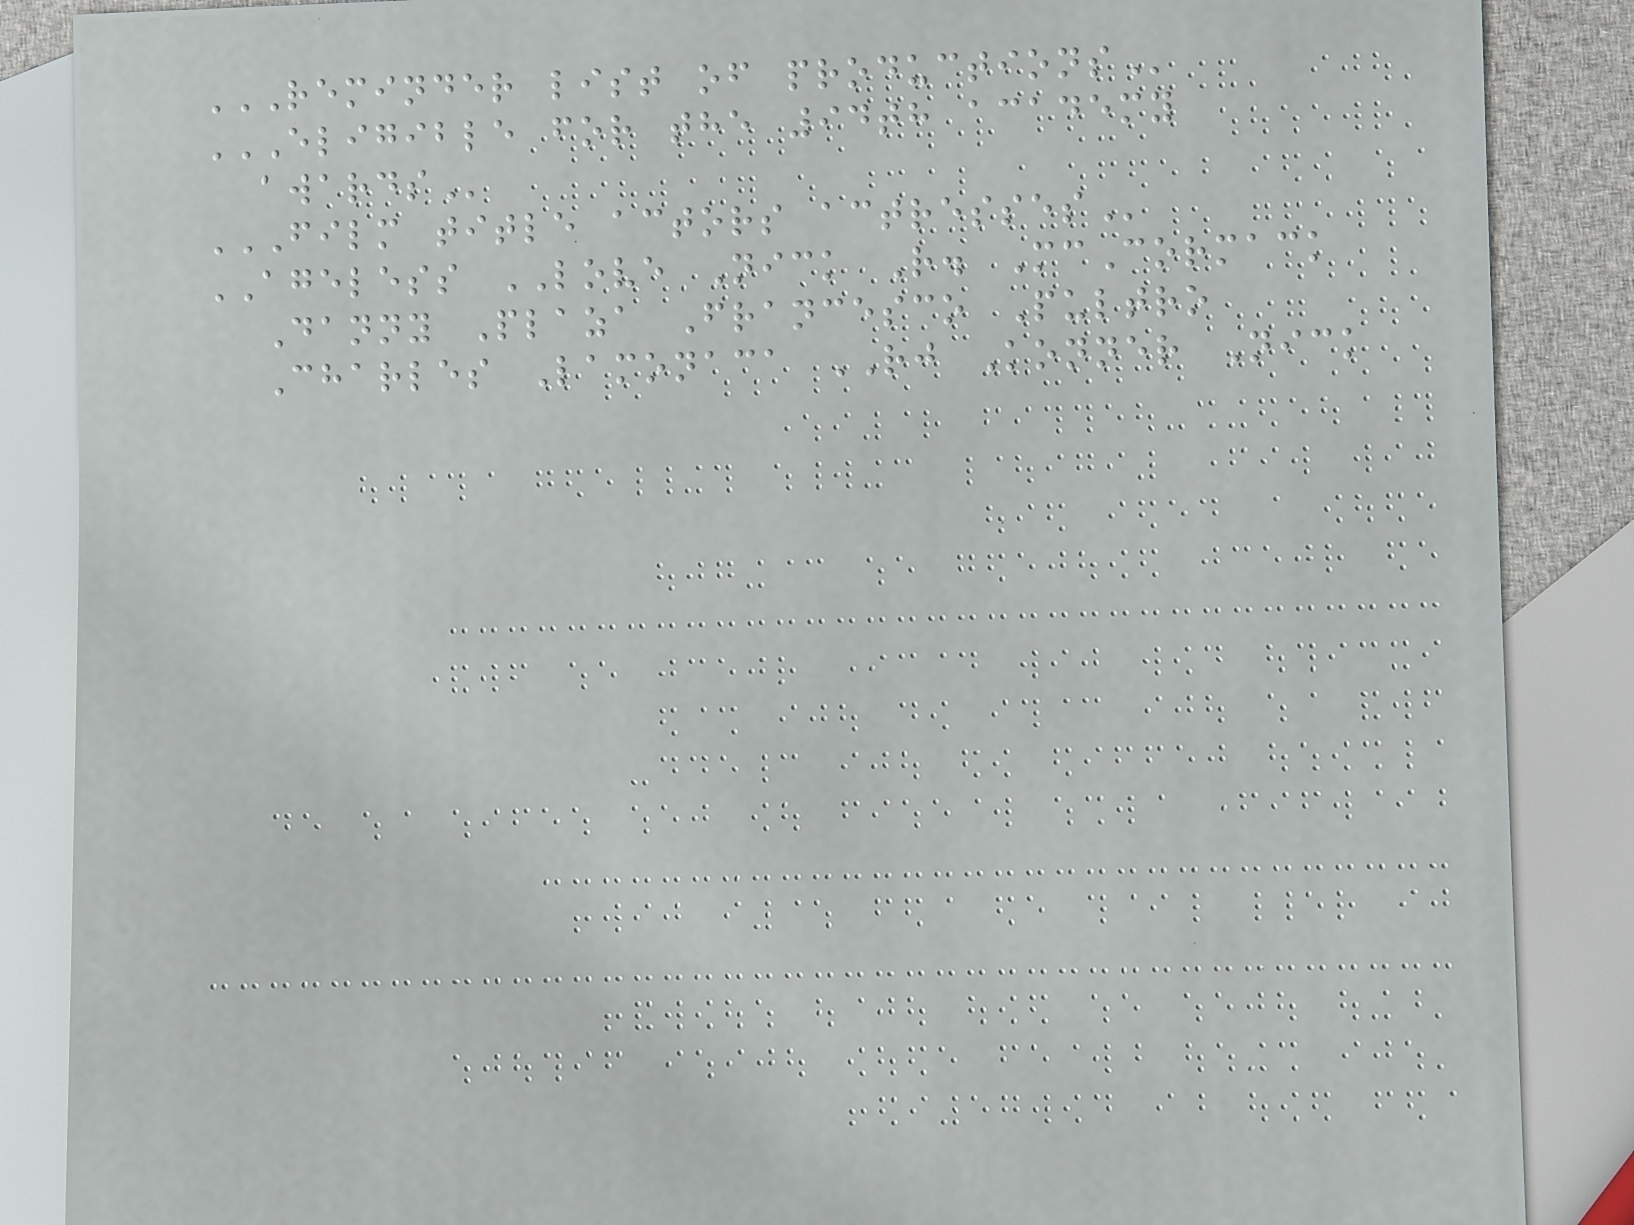REMINDER LIST OF PRODUCTIONS
ELIGIBLE FOR THE 94TH ACADEMY
AWARDS
FILM TITLE ACTORS ACTRESSES
AGELESS LOVE Nick R. McCormack
Danny Plaza Francesco Pultro
Charles Lamonaca RJ Konner Nick
